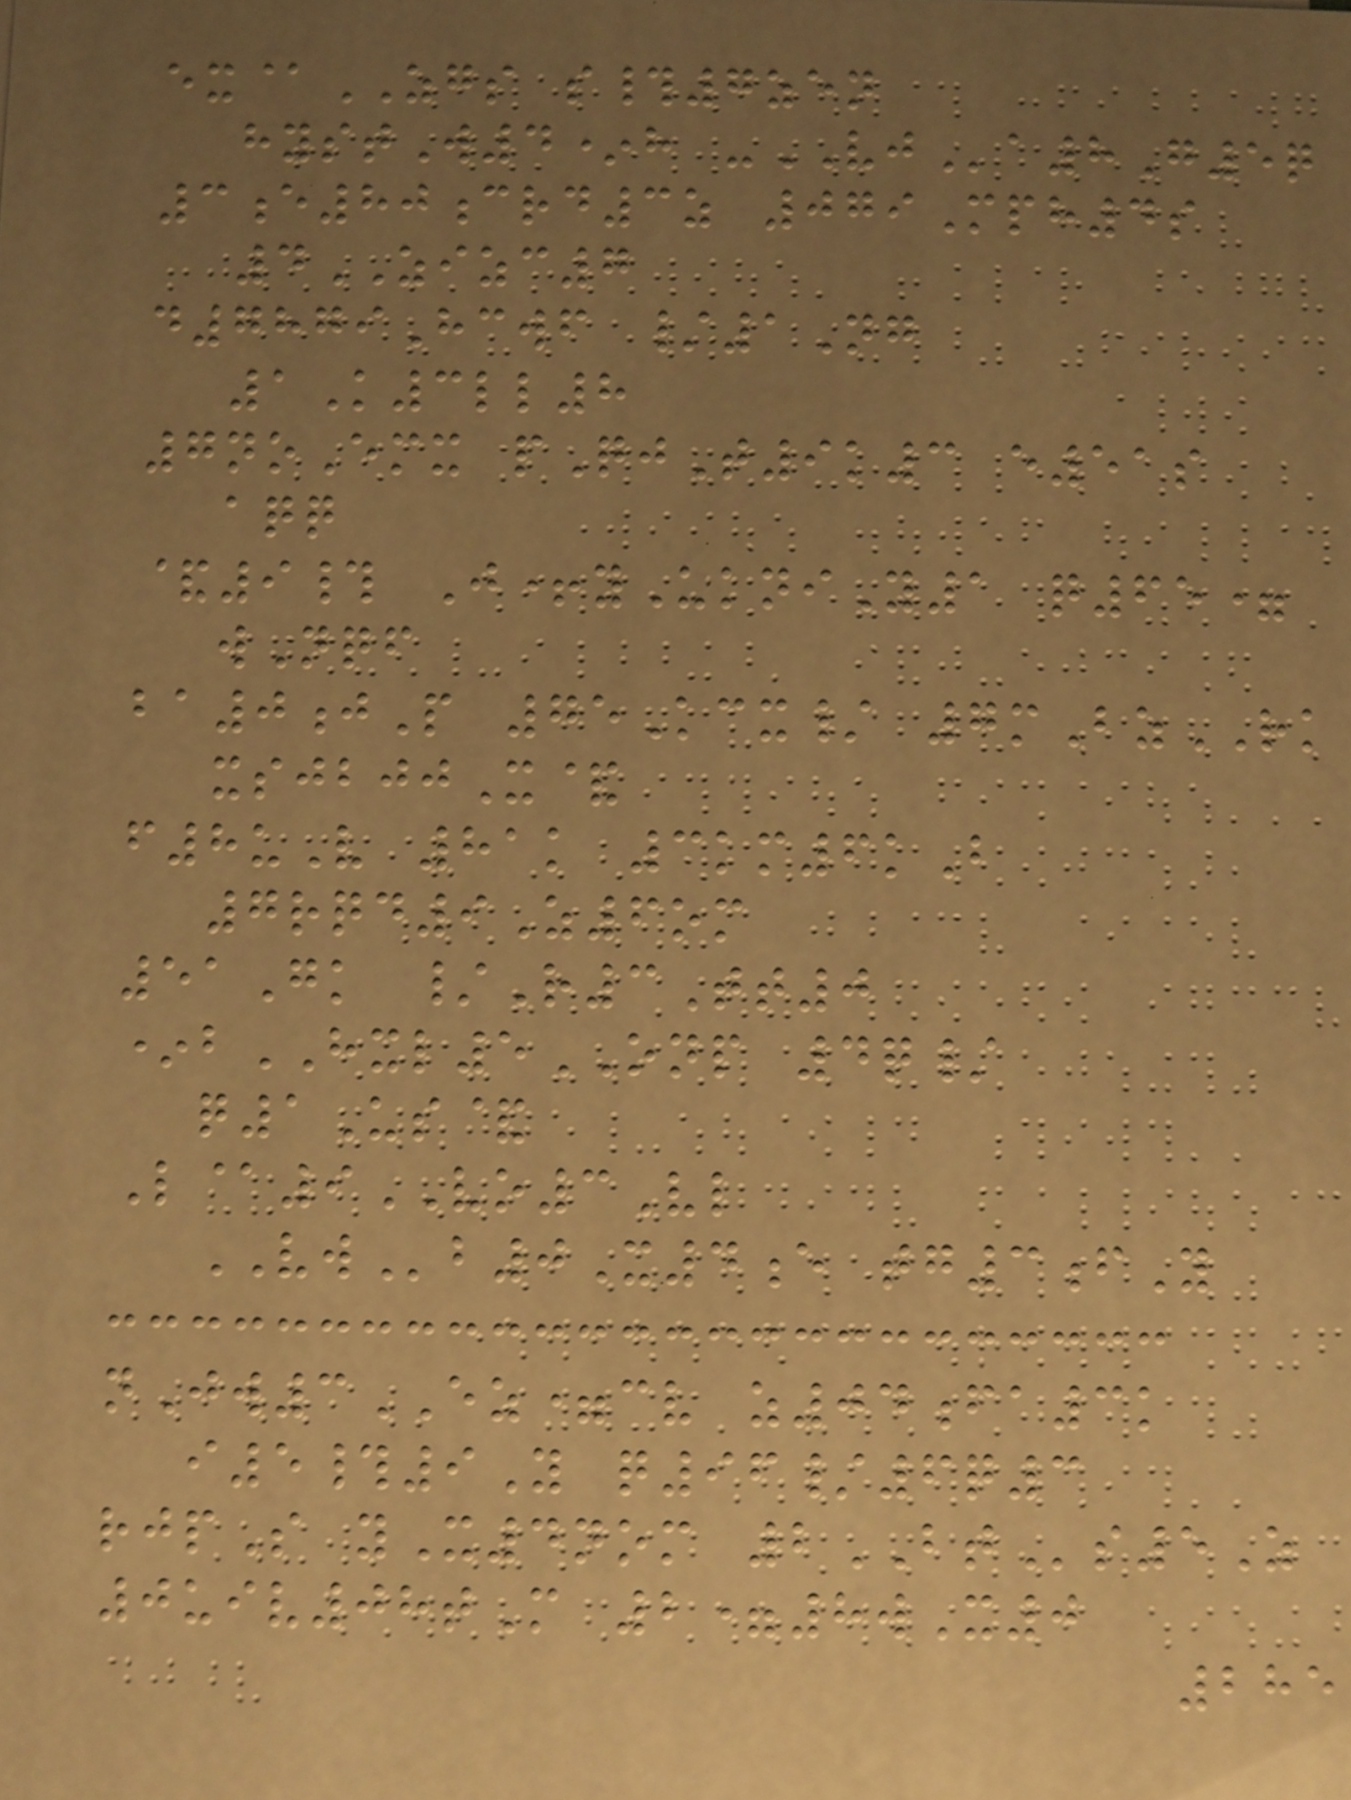ex@ZGS s#7zen
hystW4*h -VJa8G5q
3e80crd3z 079Mph4s
4ZIZC7
d7879Hcwf /1Ng
1K3ll8
7noEmx pQjT9k3 e51s
aqq
&9# J+yUkniY1 q65=
wNqf
ba0jP 75Kcx/ 7mBzRK
xsjbjjX&
f8uV 81k 3km6kB
7rqd9Z6om
51Gk /R3Tt0
*bHXL5ONP 4q/
q1Us&
L@9VO3Vl
VWb0X4e tg3fY
nJw3EZ=cv z04fa3k
i5#9Y q96/6q3
rjpS yX4nom 2BTs5Z
0uiv08tM 2=8wX0
285
